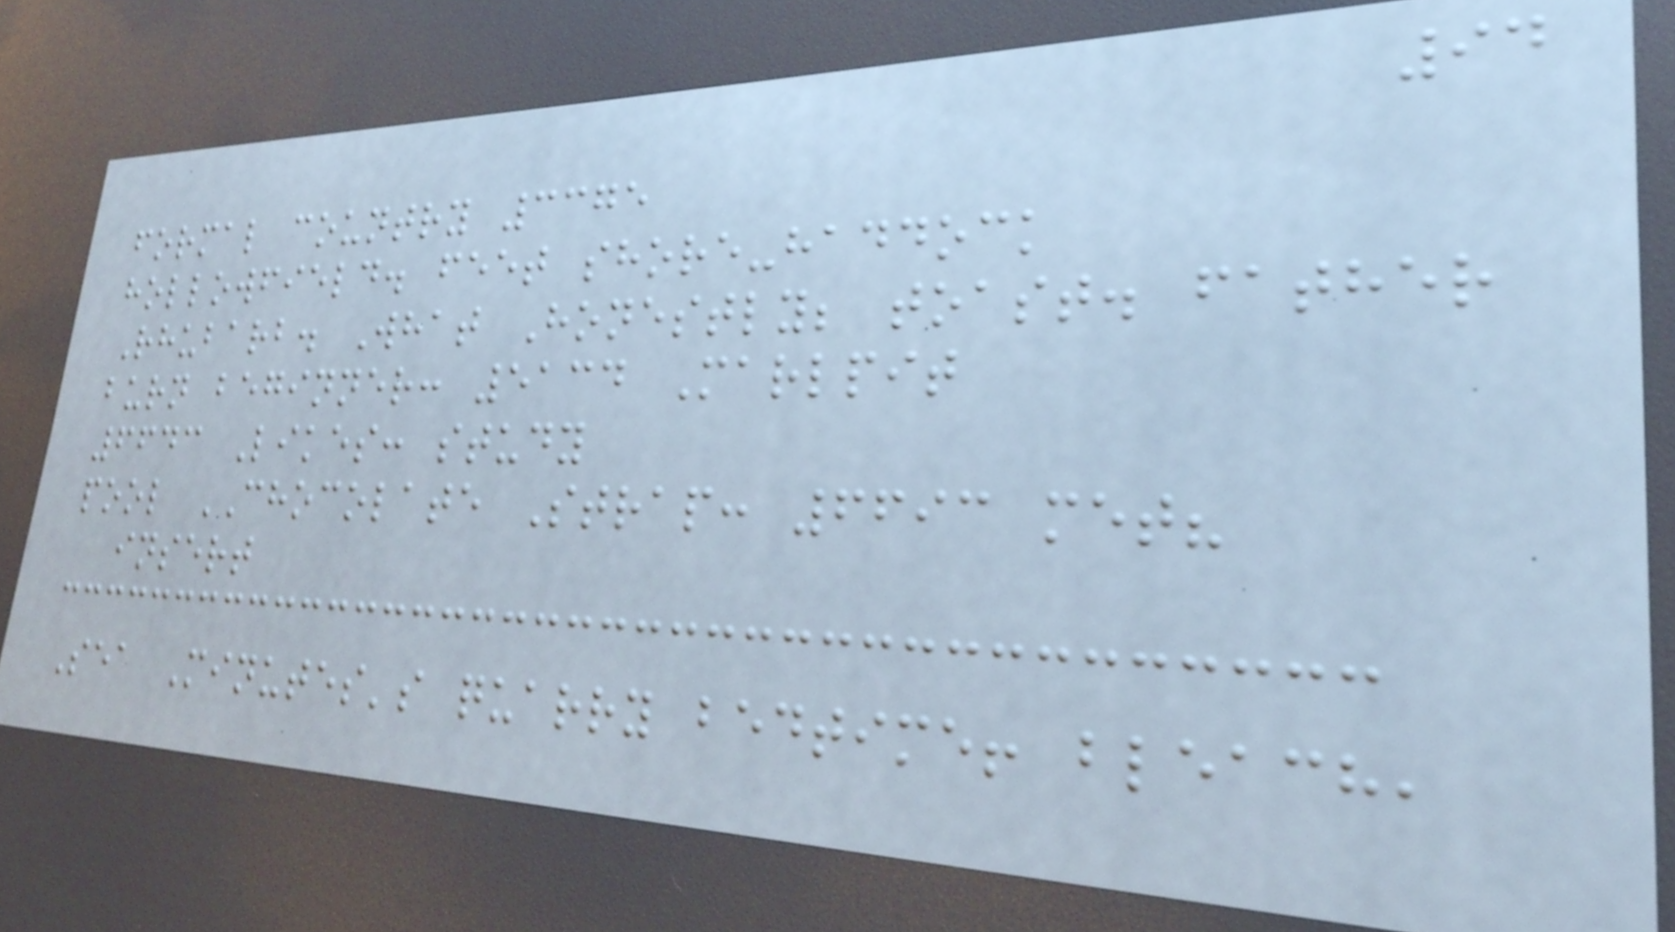94
formal country 3375
hollowfield. feet shore-haddock
Rhubarb. What Honestly; toast. father
burn beginner: 5134 Marlpit
6643 Likes: study
pool CHOCOLATE Strap: 6693 met?
insert
Sea Minutes's quarry bedtime! bleach,
